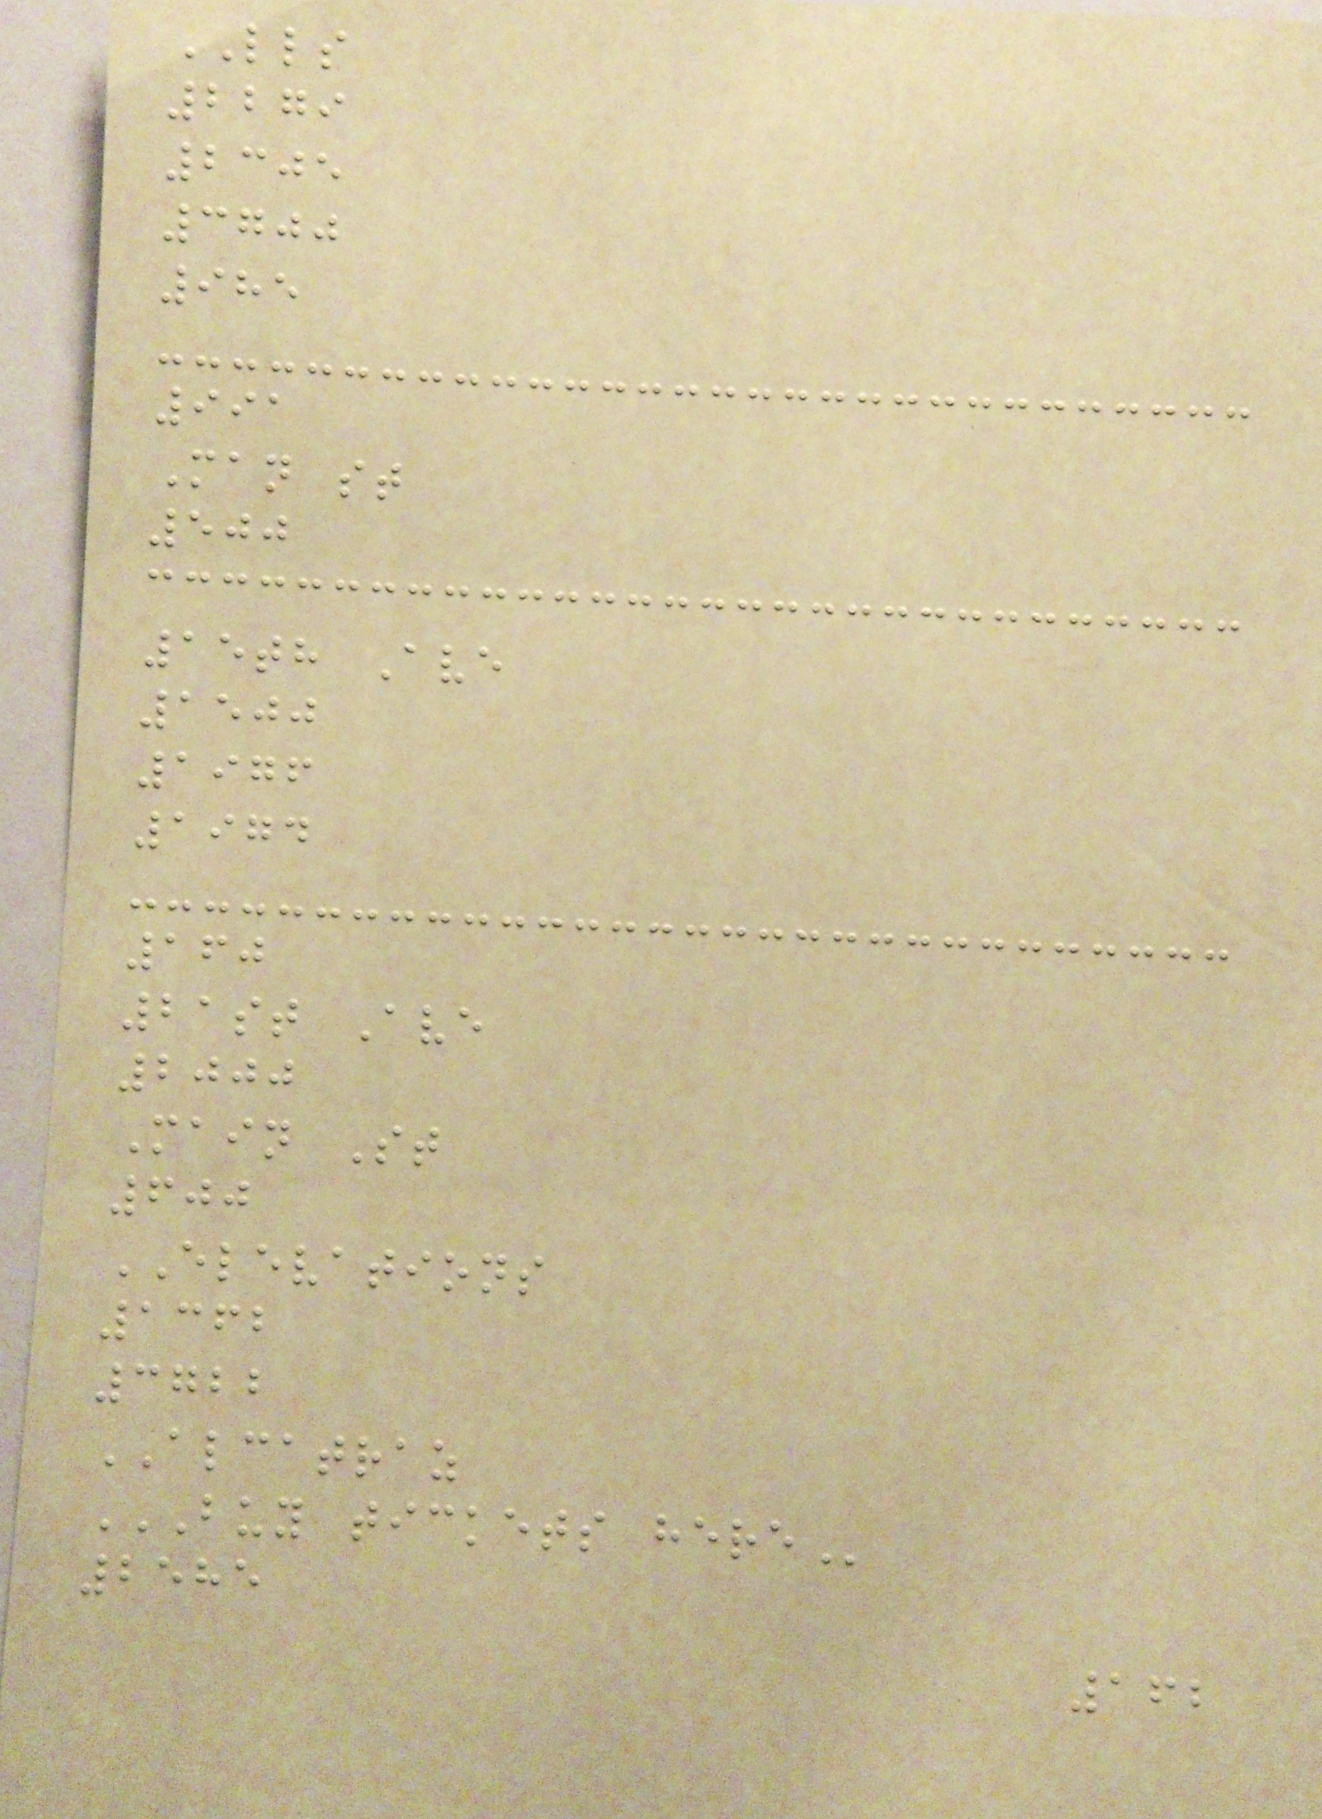LLS
2279
2305
3700
985
991
Man st
500
15th Ave
1500
1976
1974
160
21st Ave
2000
Main St
600
ELEVATIONS
1362
3722
ALCATRAZ
BUY TICKETS HERE
2585
162
